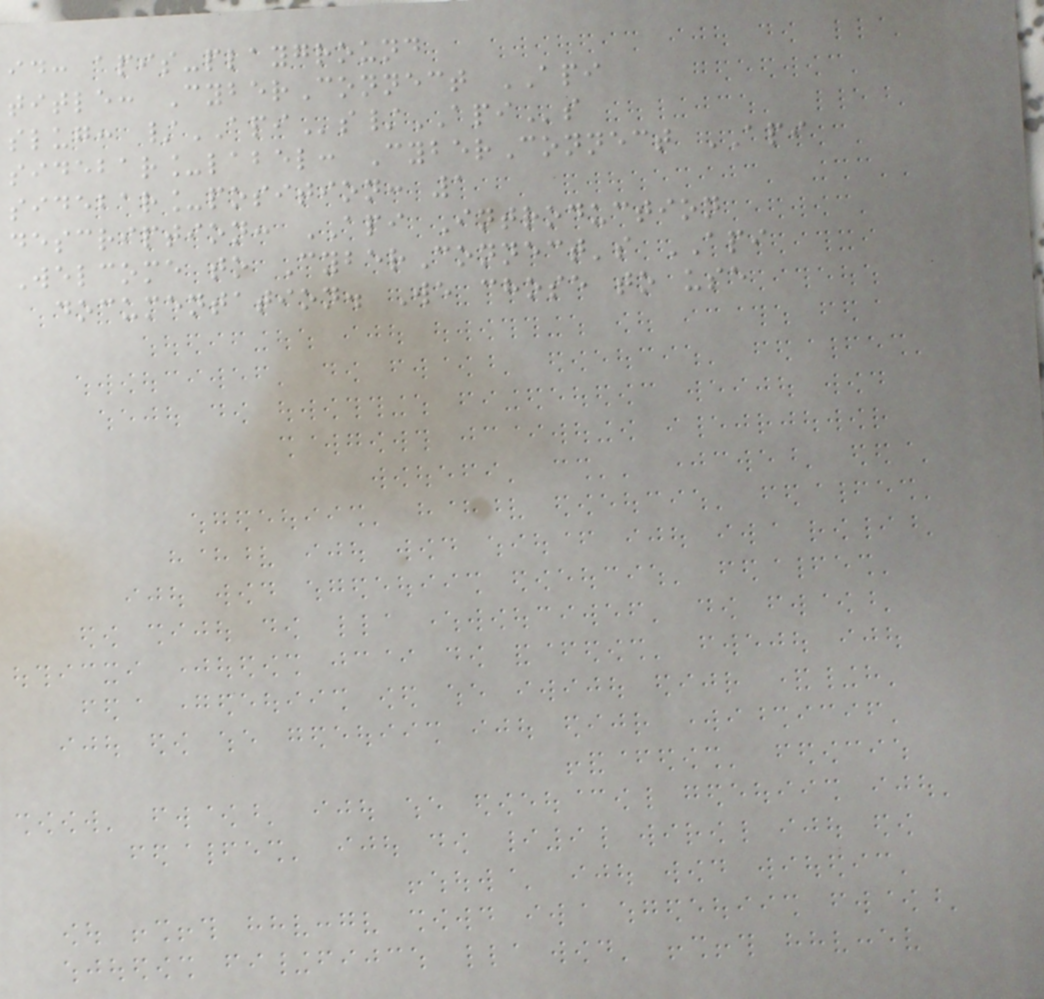id: apis-playground
title: CyberConnect API
slug: /APIs/APIs
sidebar_label: CyberConnect API
sidebar_position: 1
description: API Introduction
Welcome to CyberConnect's API
documentation. We chose to use
